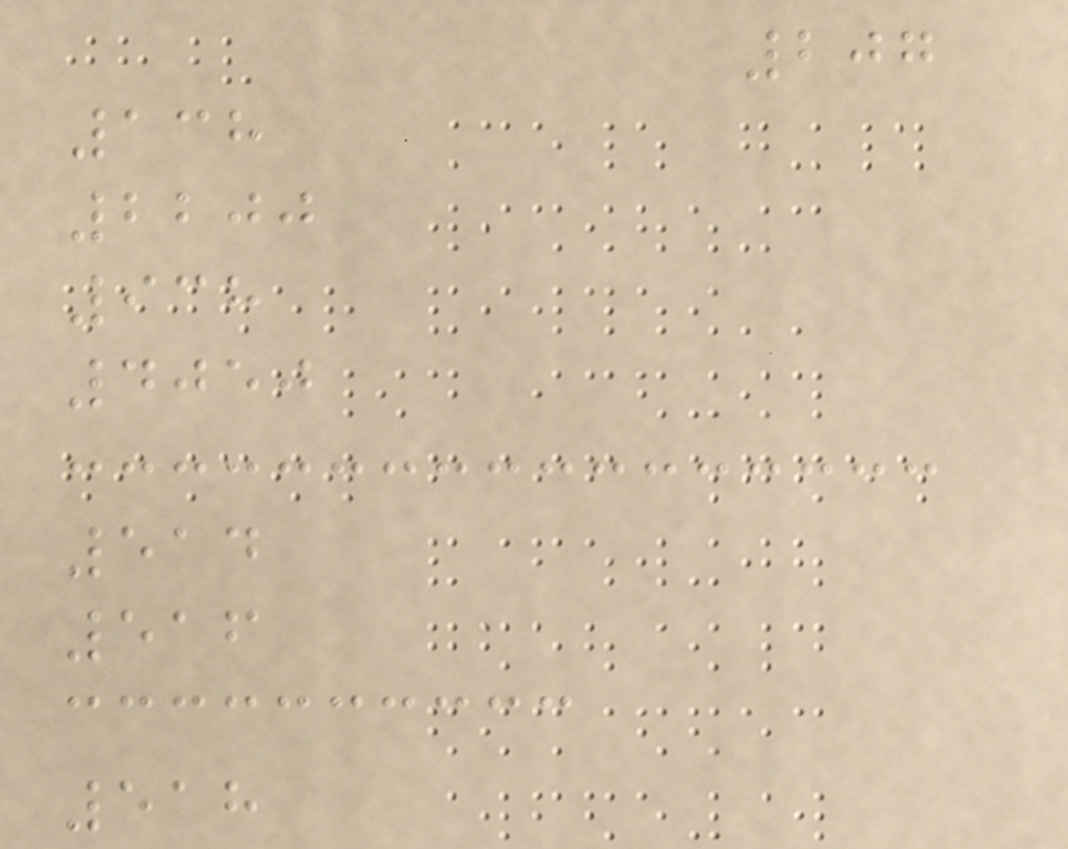207
138
2200
938
4050
514
516
518
